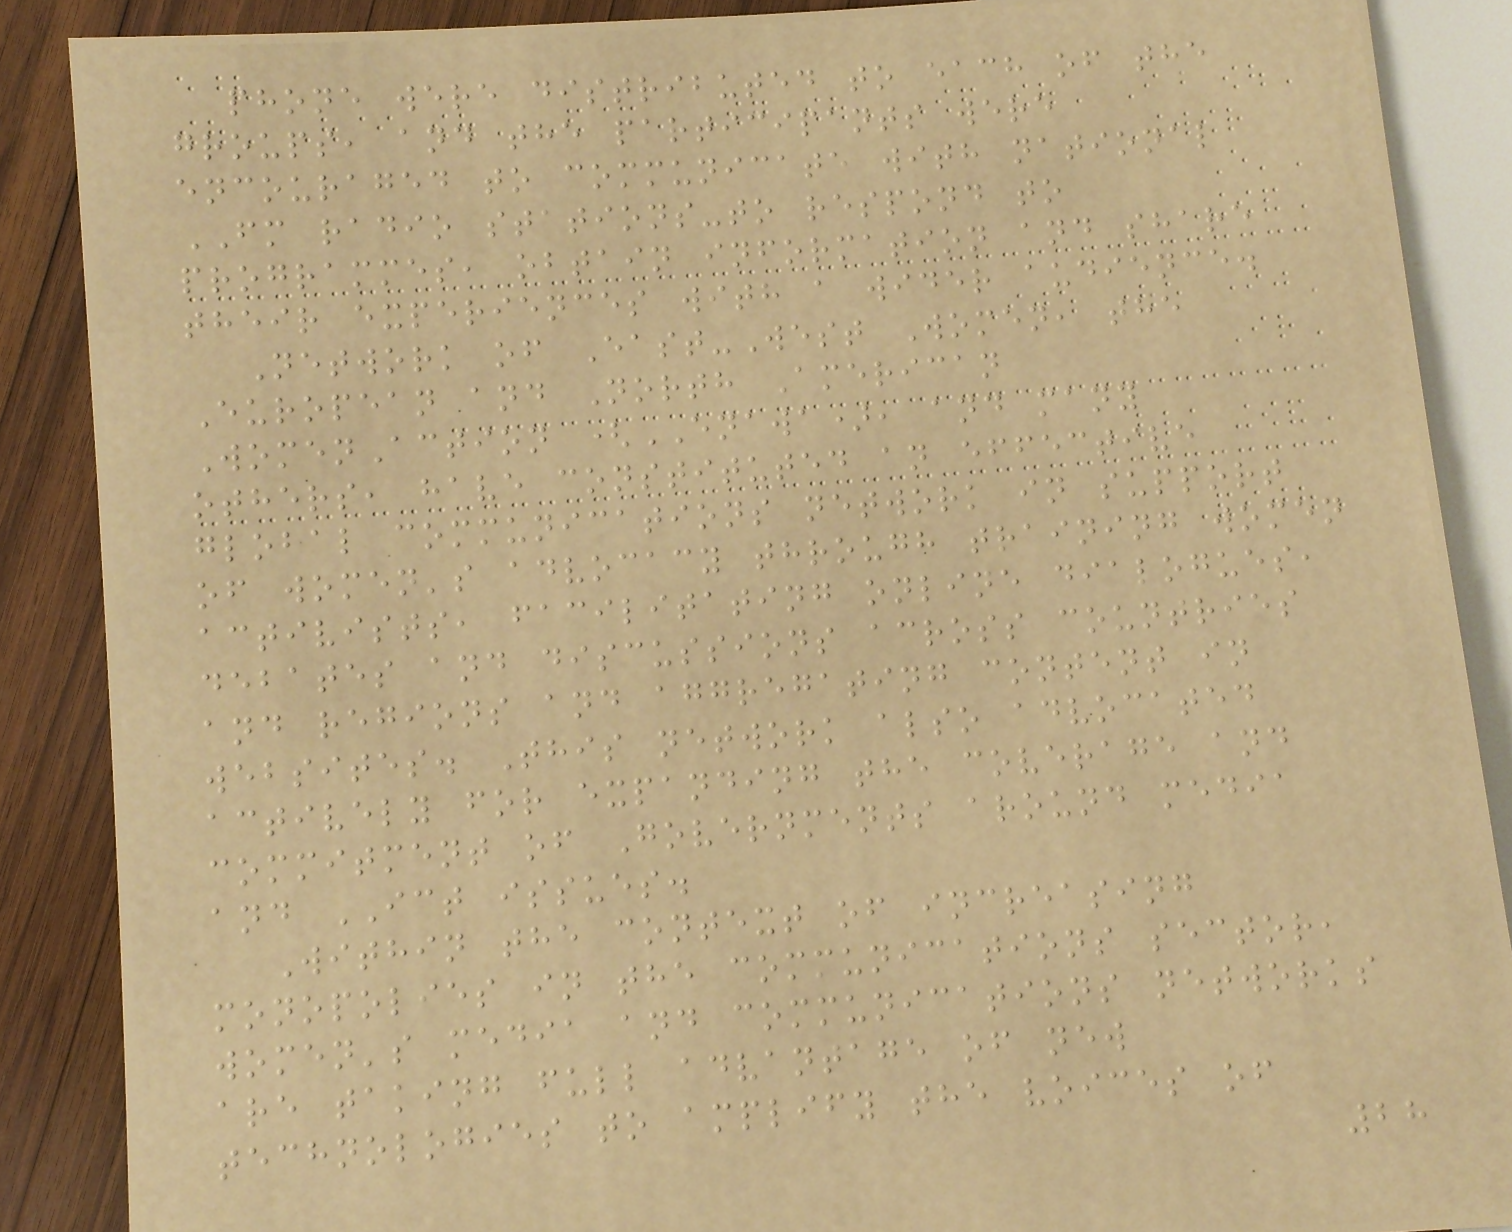phone were distributed to each of the
groups, and the participants were
encouraged to communicate with national
FM radio stations-to respond to
programmes, obtain information and share
their experiences with a wider audience.
Network of East-West Women, the
European and North American
WomenAction (ENAWA), and many
others, have constituted an effective
global communications network in support
of women's advocacy through training women
activists, facilitating online dialogues,
debates and discussions across countries
and regions and aggregating content in
websites. This network also advocated
actively for expanding the coverage and
commitment of Governments around media
and ICT issues.
Within the context of increasing
monopolies in the communications sector,
women's media and communications networks
are taking full advantage of new
technologies to amplify the voices of
28
